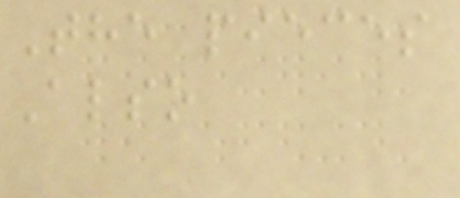The pieces
Also
